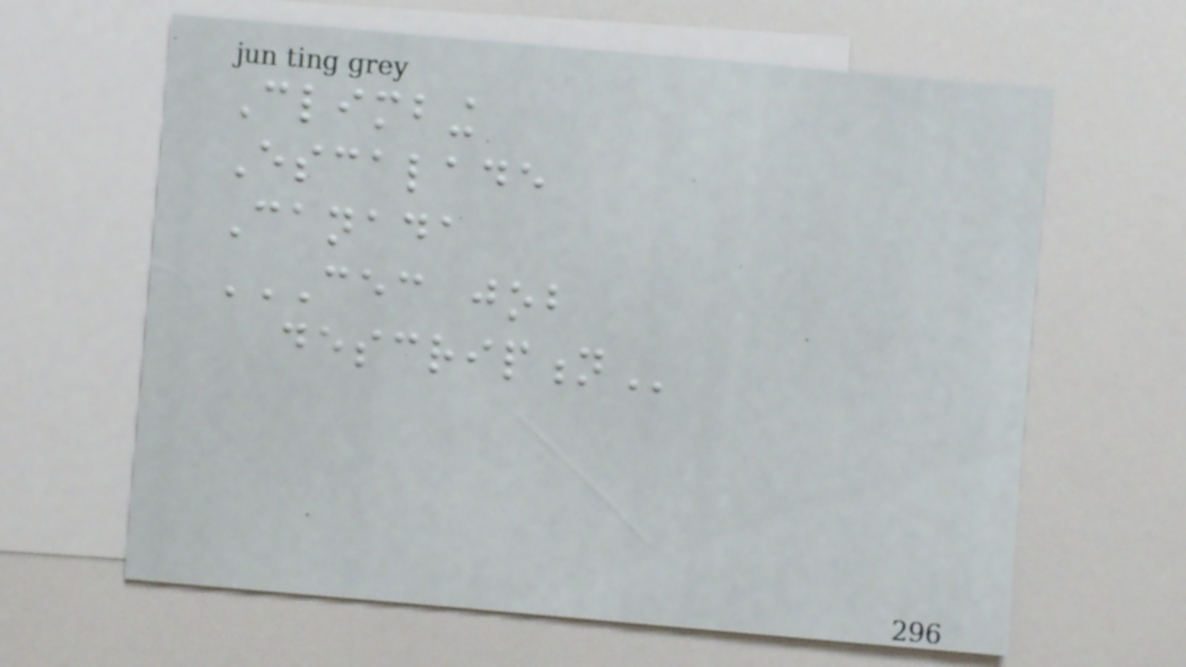Climbing
Escalade
Canada
CEC JOB
DESCRIPTION
